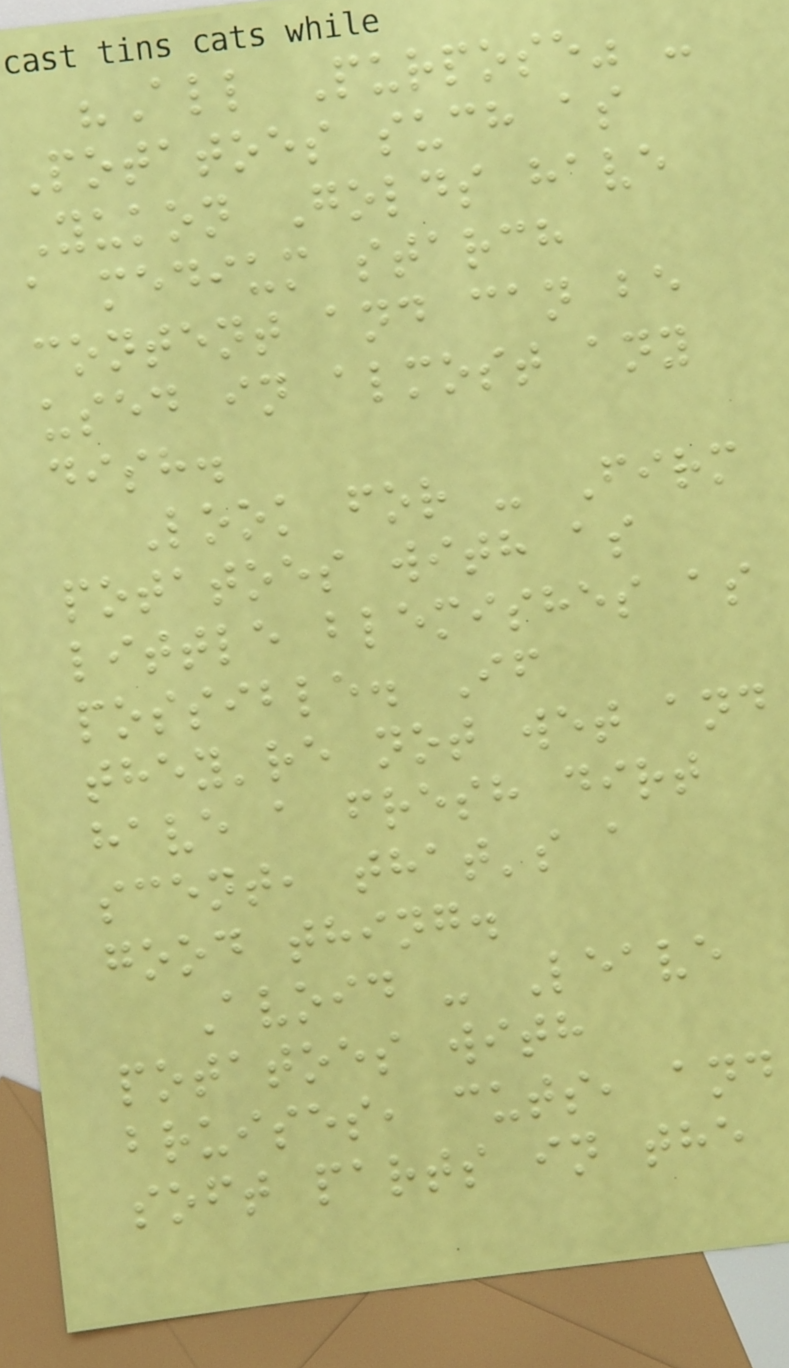"All Purpose" -
Potatoes such as
Yukon Golds have
a medium starch
content and can be
used in almost any
dish.
Look for - Firm
potatoes with as
little blemishes as
possible. If
they're not wet and
have a fresh dirt
scent, that's a
good thing.
Avoid - Leave
potatoes with
bruises, cuts, and
soft parts in the
